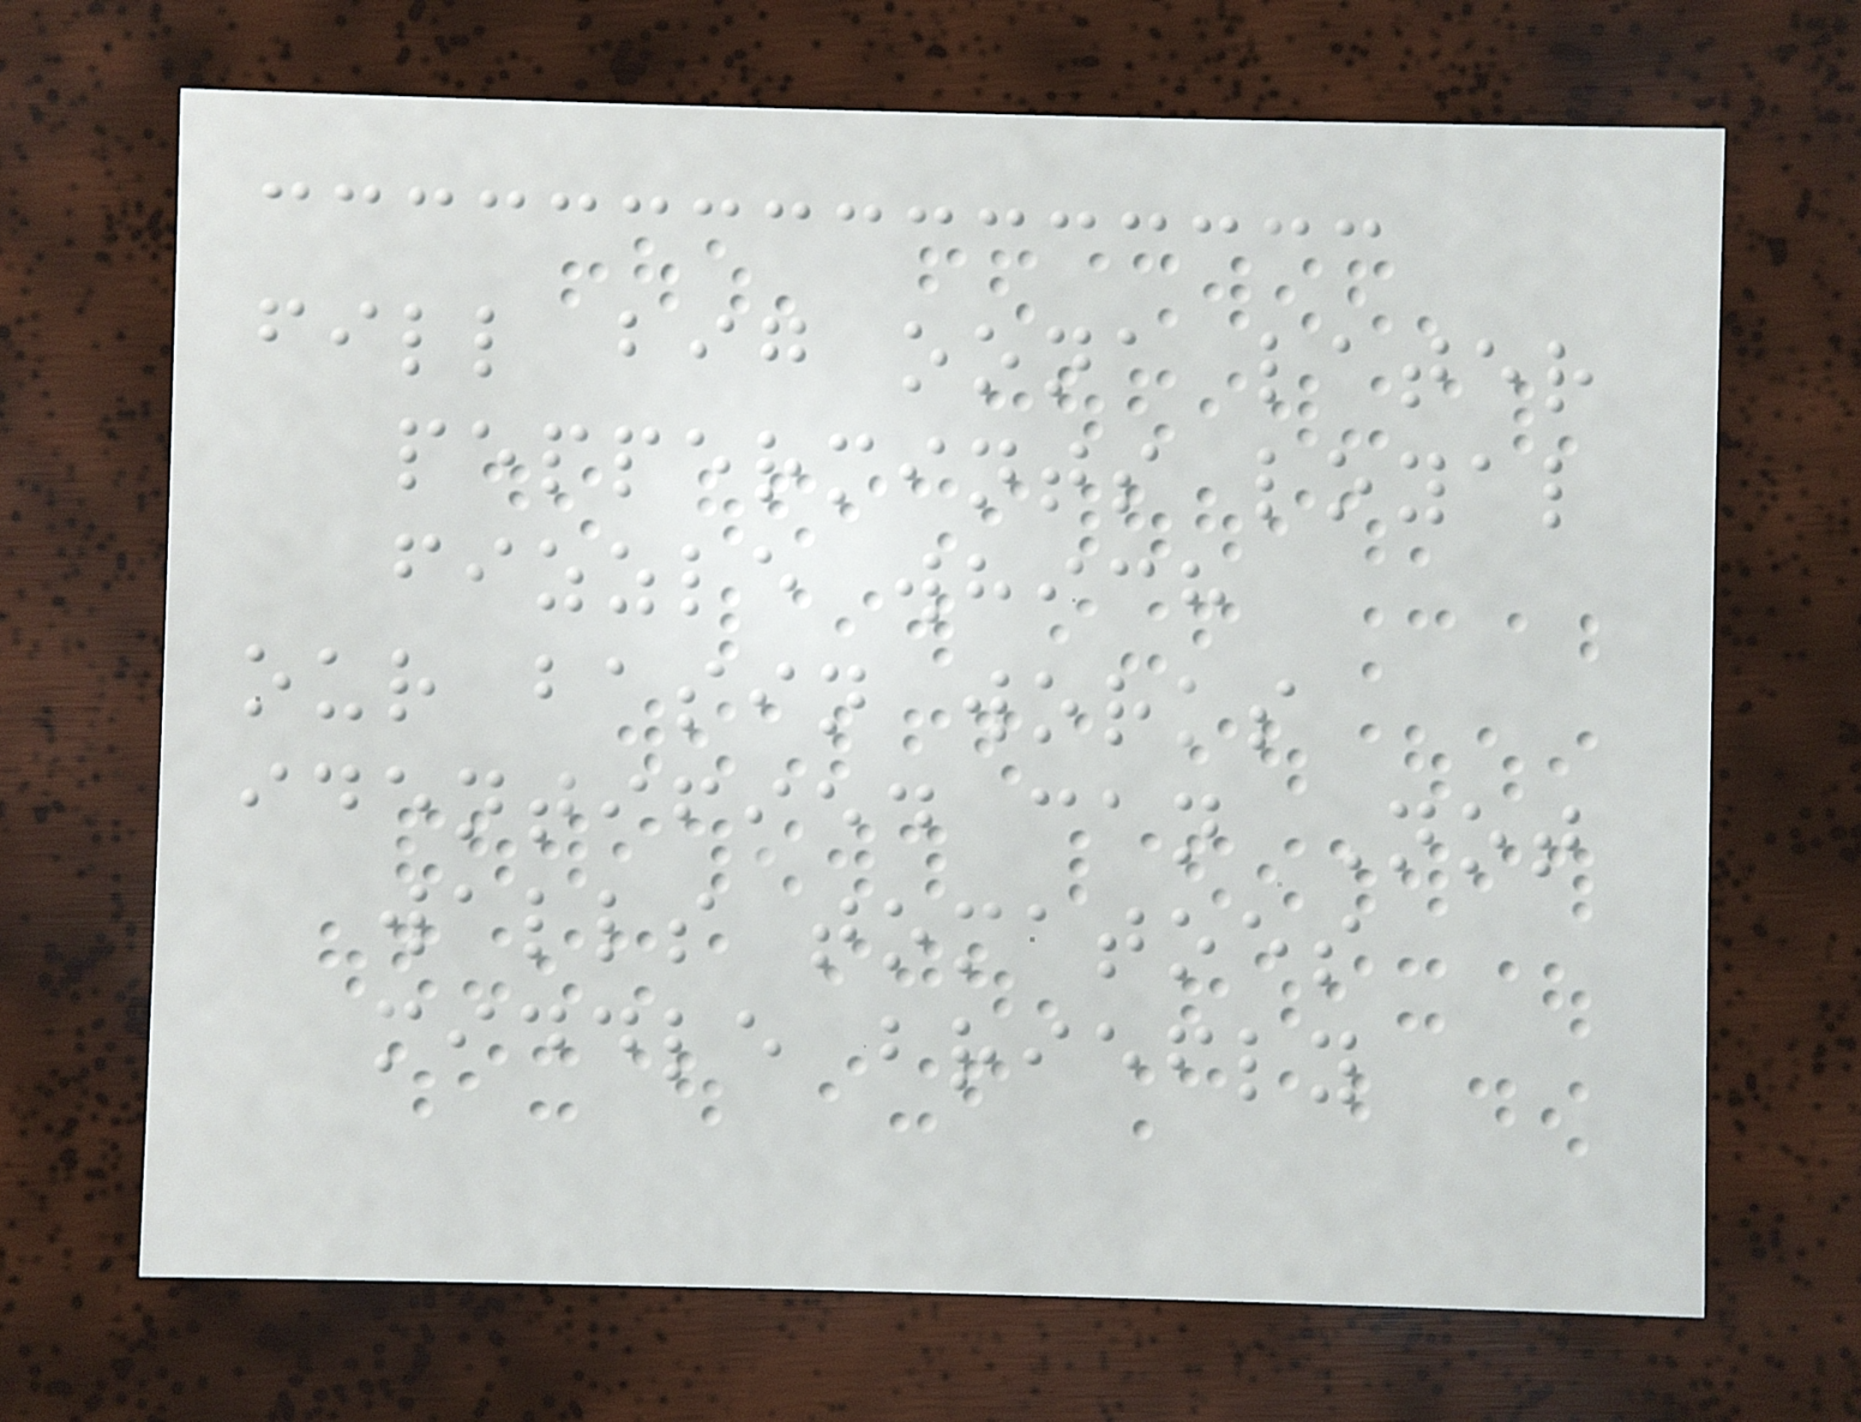fill big oona later
peppermints loyal
fizzle which
our basin works
identified can Not
walls tomatoes
middle briefly
